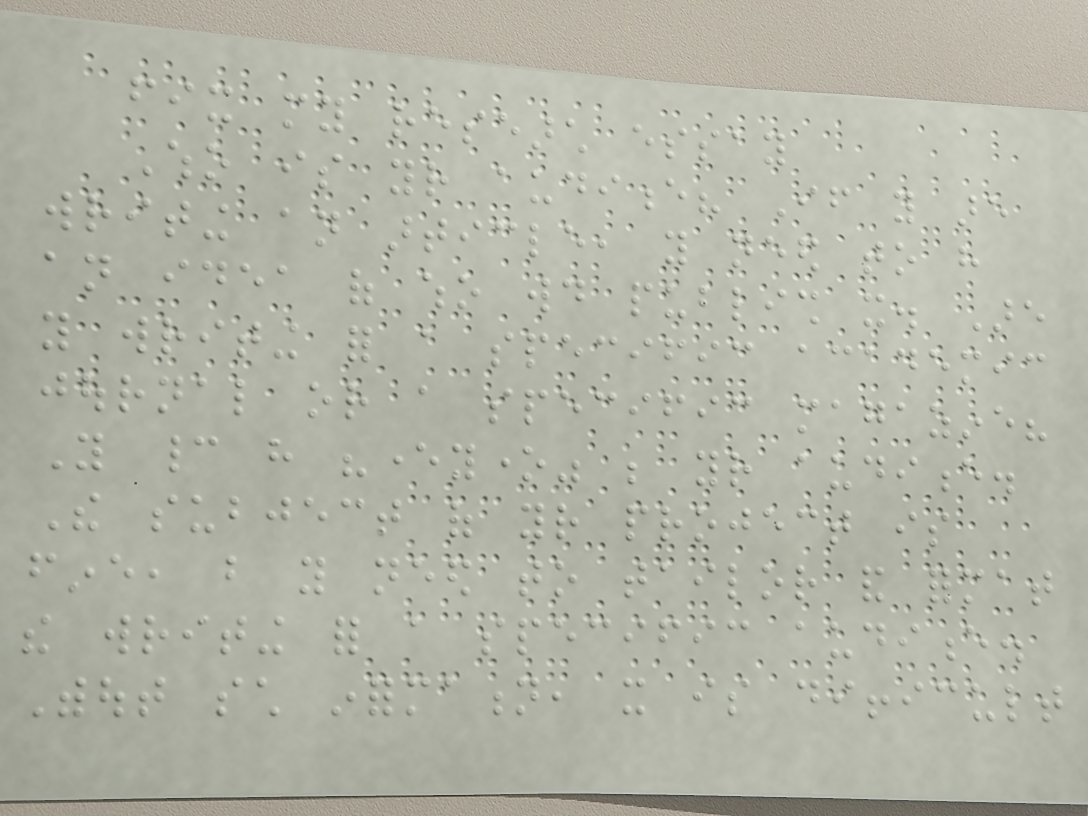fix my research essay
Who is your audience? If you are
writing an article, you need to have
an idea of who would publish it. Are
you writing for a specific academic
journal or a specific magazine?
You cannot have "everyone" be your audience.
The subject of your project is
fine, but you need to tailor and format
the writing for a specific audience.
Without such information, it is difficult
